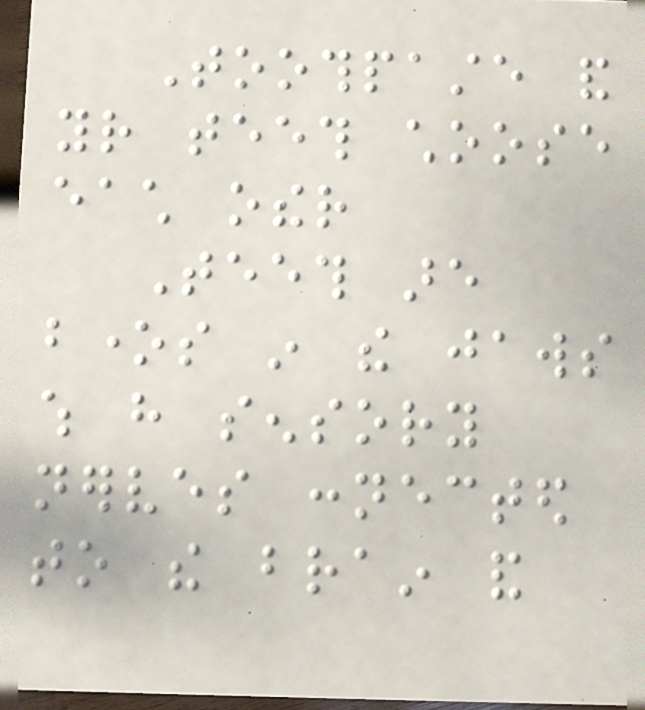Toothpaste and
your teeth choose
each other
Teeth are
bones in the jaws
which have sensory
nerves connected
to the brain and
